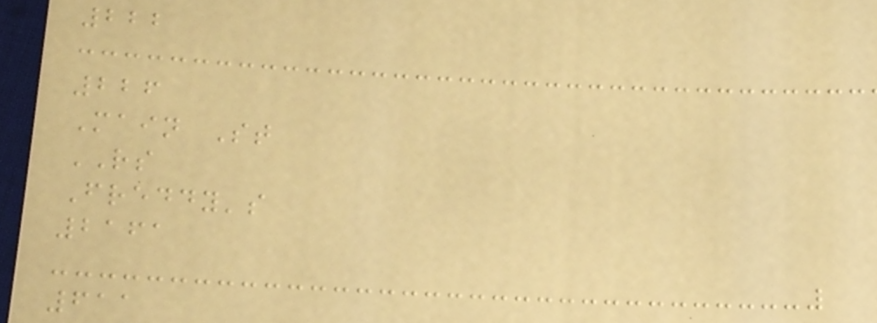222
226
Main St
RS
Freddy's
2161
611
